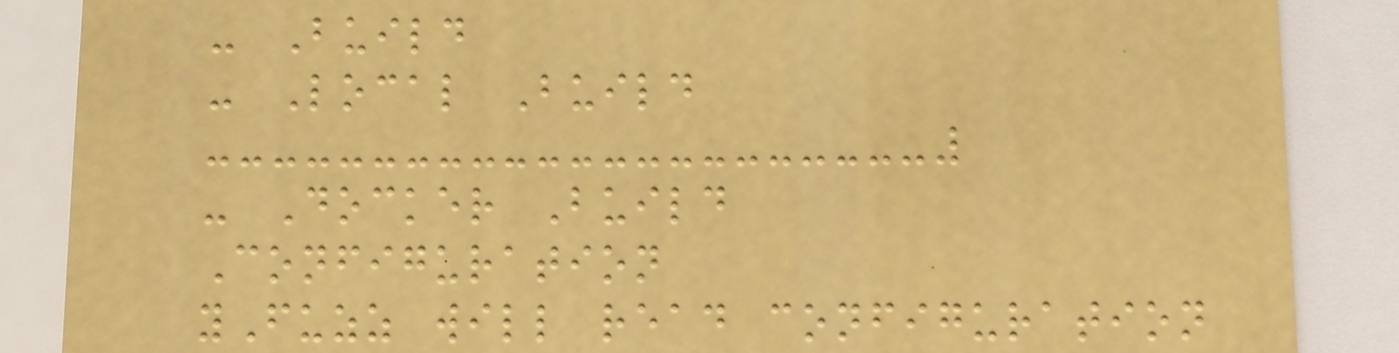- Build
- Local Build
- Docker Build
Configuration
yFuzz will read configuration
